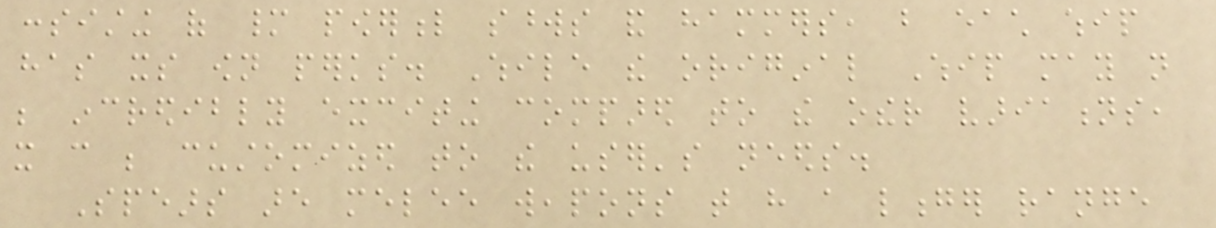consisting of many powerful swords and hammers, but each whip
has its own perks. While the original Whip may not
be incredibly exciting compared to the other variations,
it can be customized to the user's needs.
Spears are melee weapons that have a longer range
